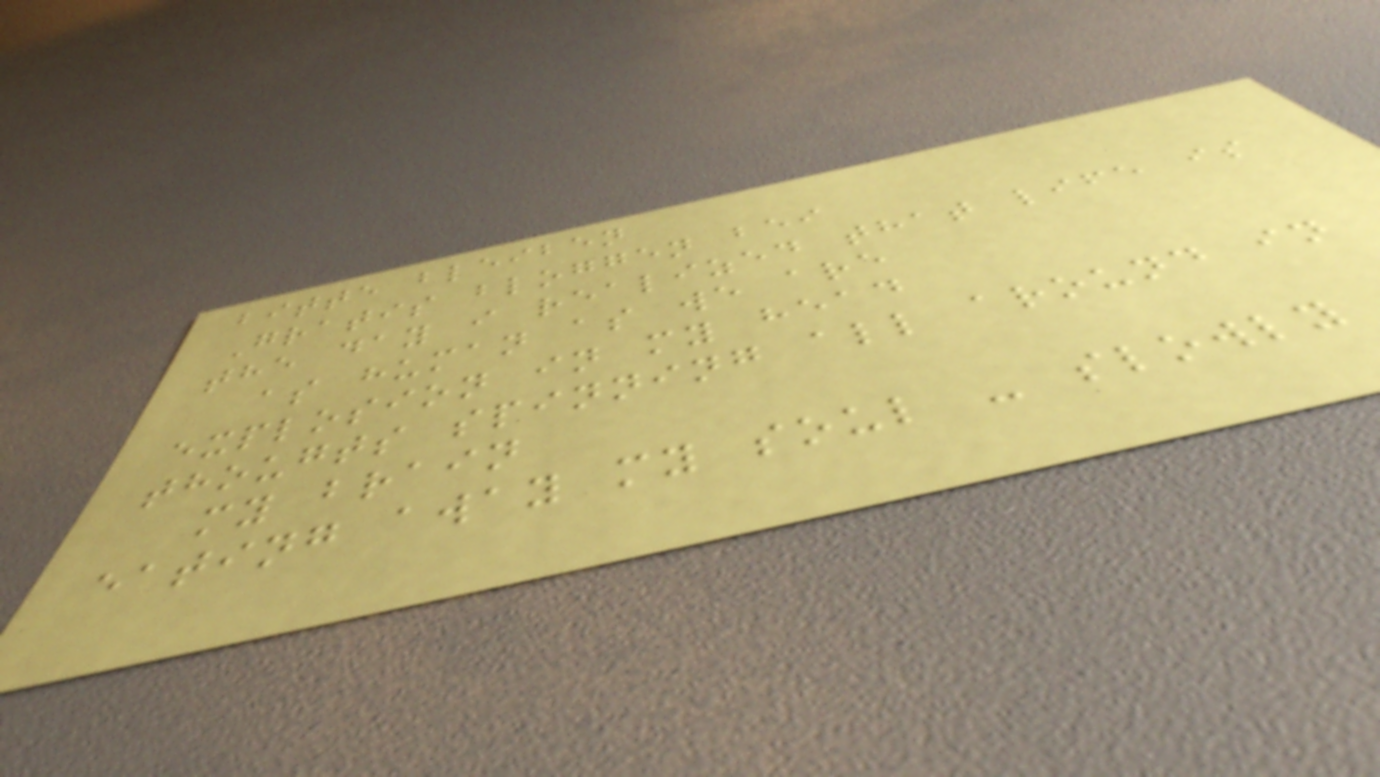bitte bleiben
Gratis bloggen bei
the day i realized that life is
as human as we are
explosion in my head
thougts spinning all around in
my brain
eating away my soul - slowly
